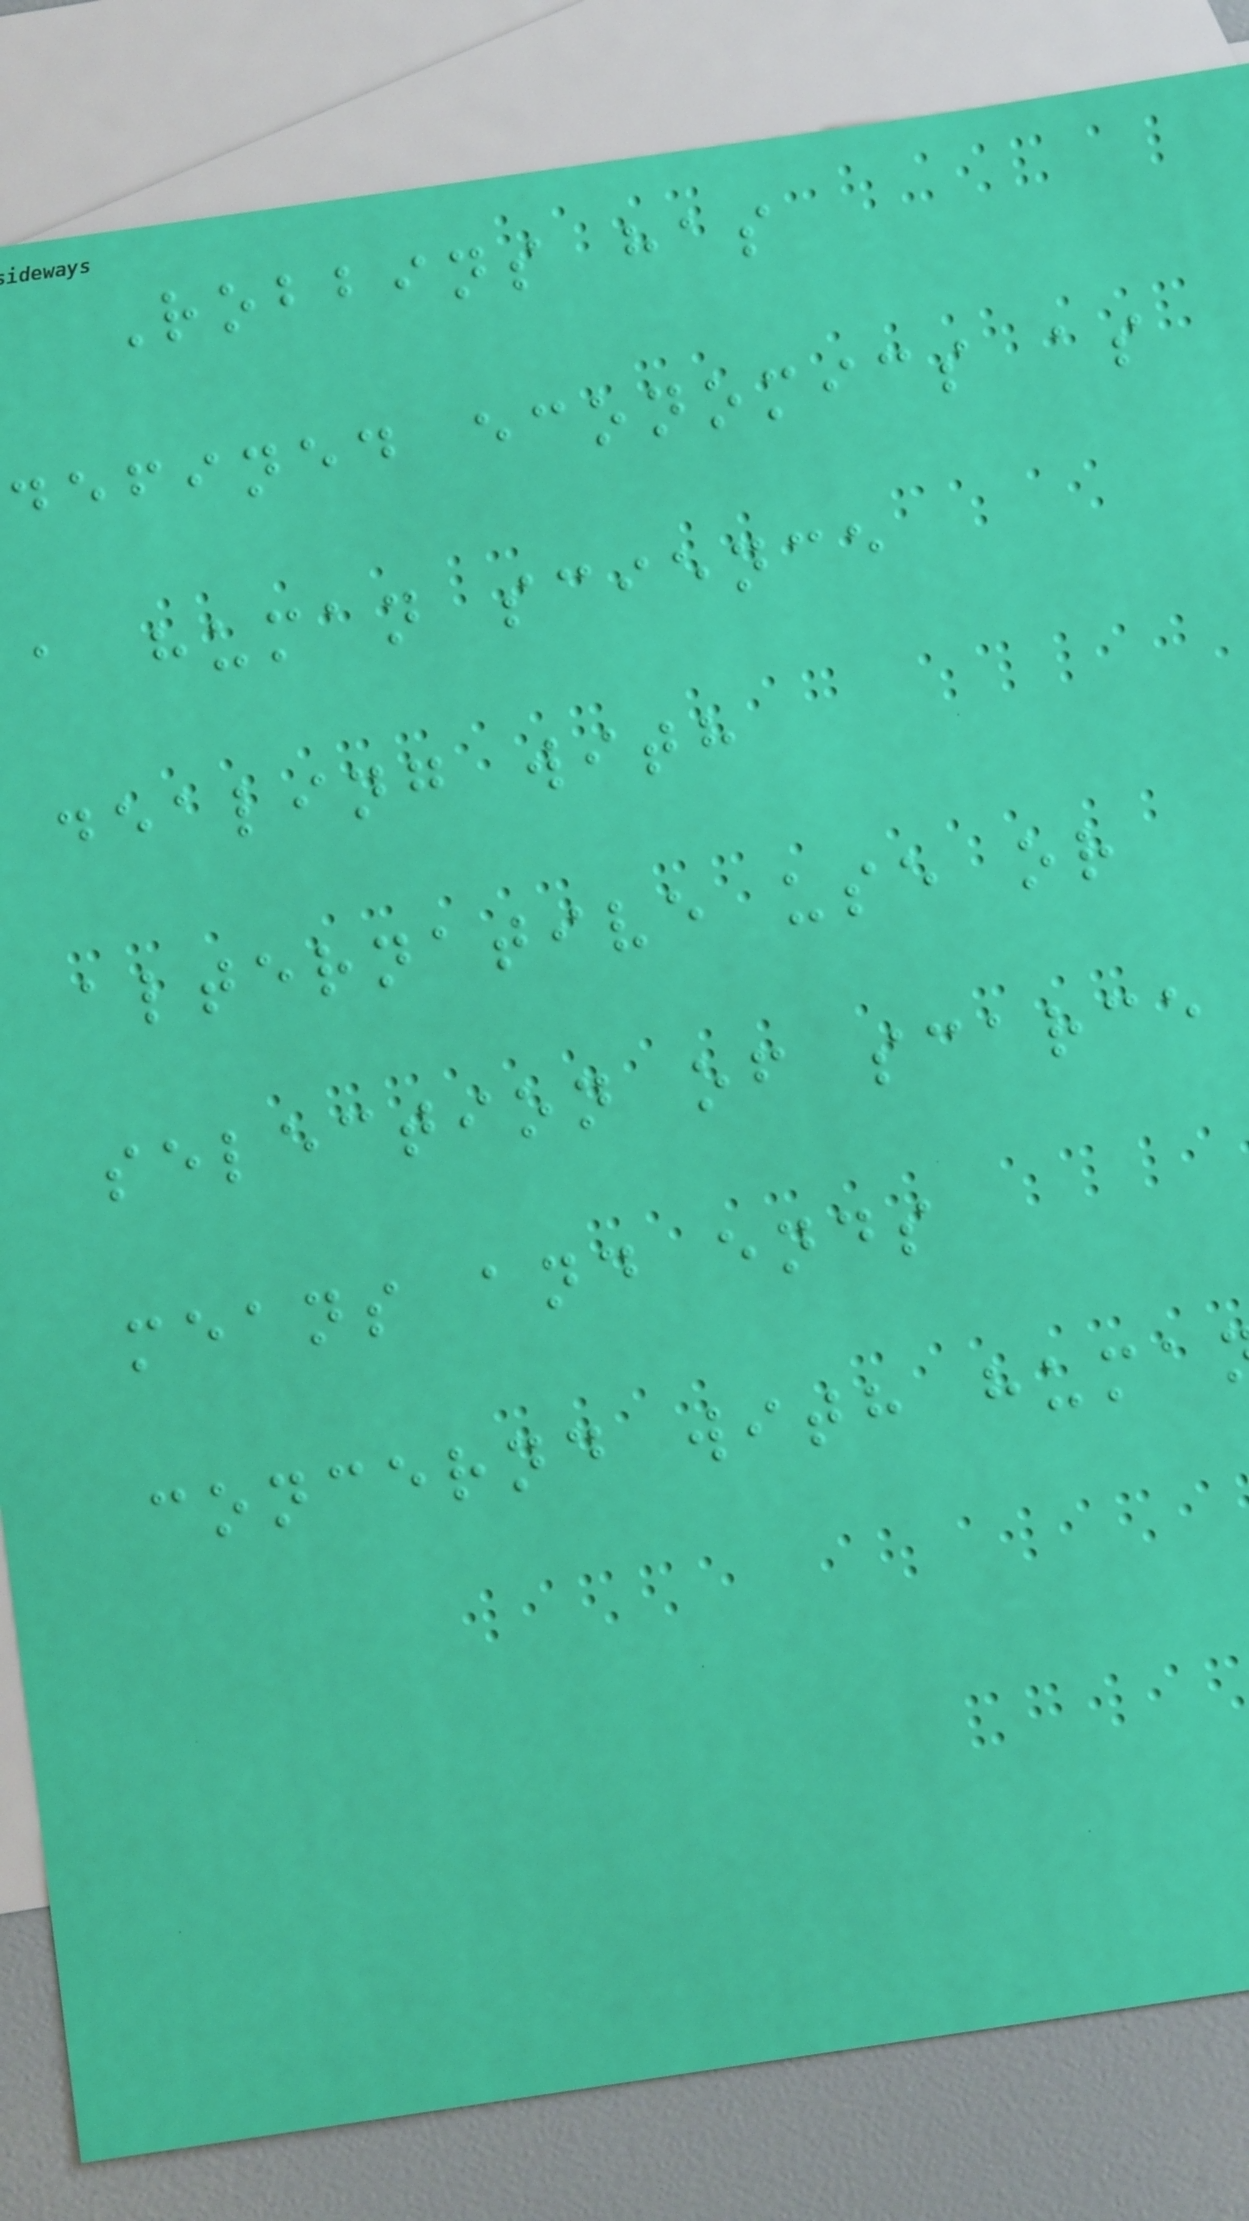Robbins has
defined economics as
a human science
dealing with
alternative use or
selection of scarce
means and ends
concernd with huma
